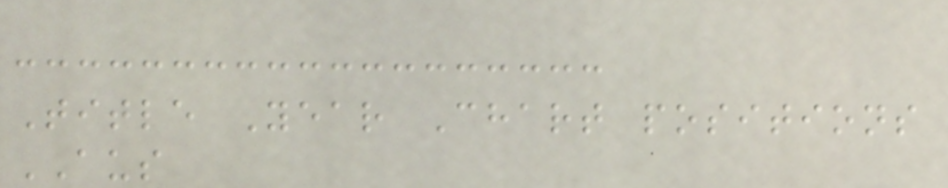Title Year Chart positions
AUS
